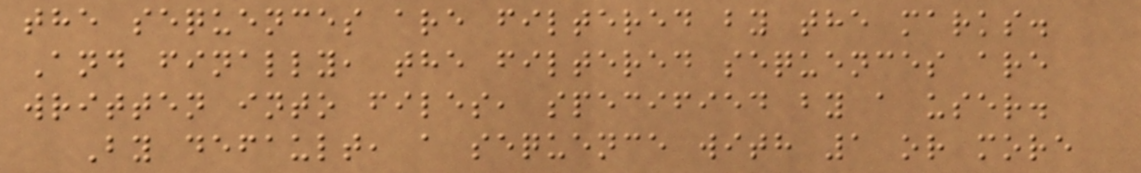the sequences are filtered by the marks.
And finally, the filtered sequences are
written into files, specified by a user.
By default, a sequence with 1 or more
